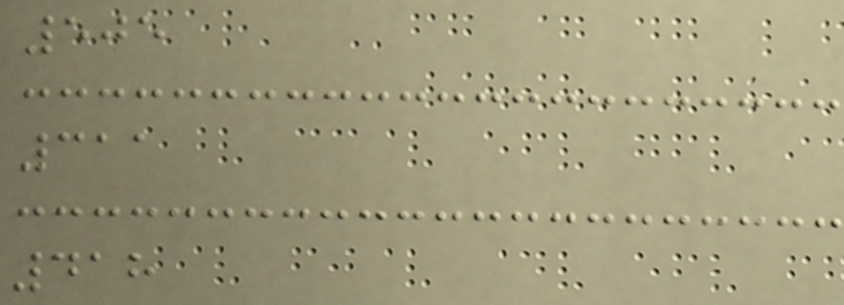505
311
418
